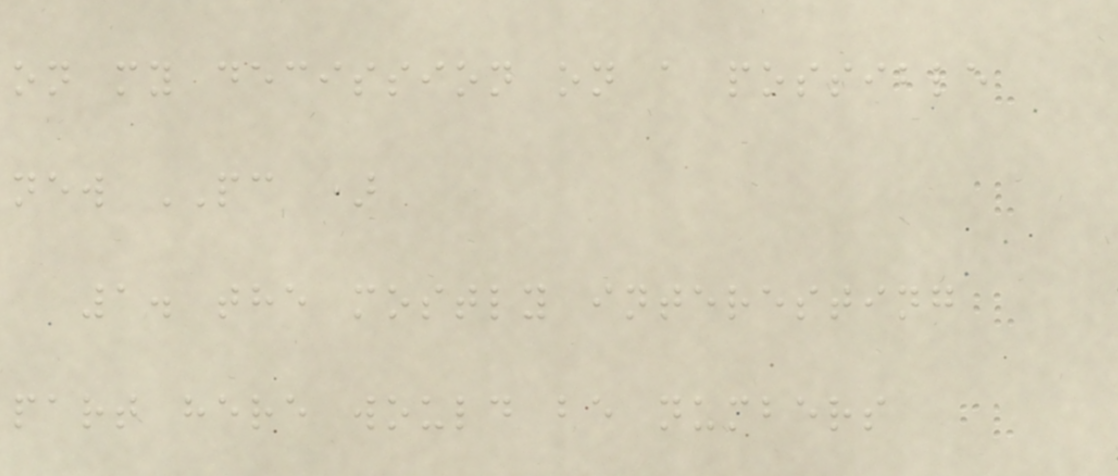on my decission on a possible
new PC )
1. the mostly interesting
part here would be numbers
